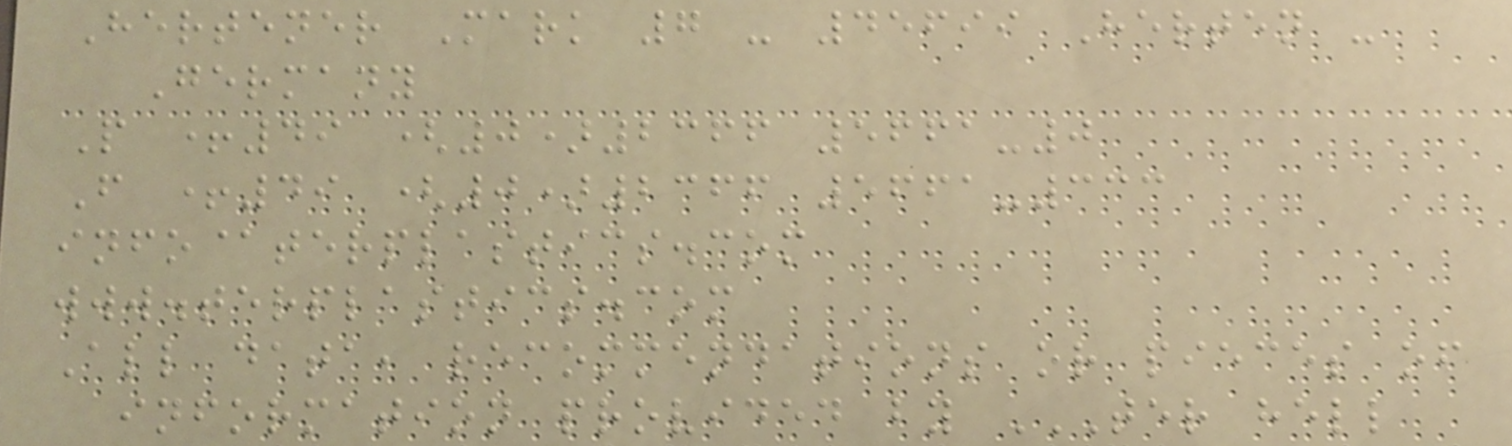Hertener Mark 7 - 45699 Herten -
Germany
P +49 (0)2366 5661-0
F +49 (0)2366 5661-333
info@terplastics.com
www.terplastics.com
All data, recommendations or pieces of
information provided by TER HELL
